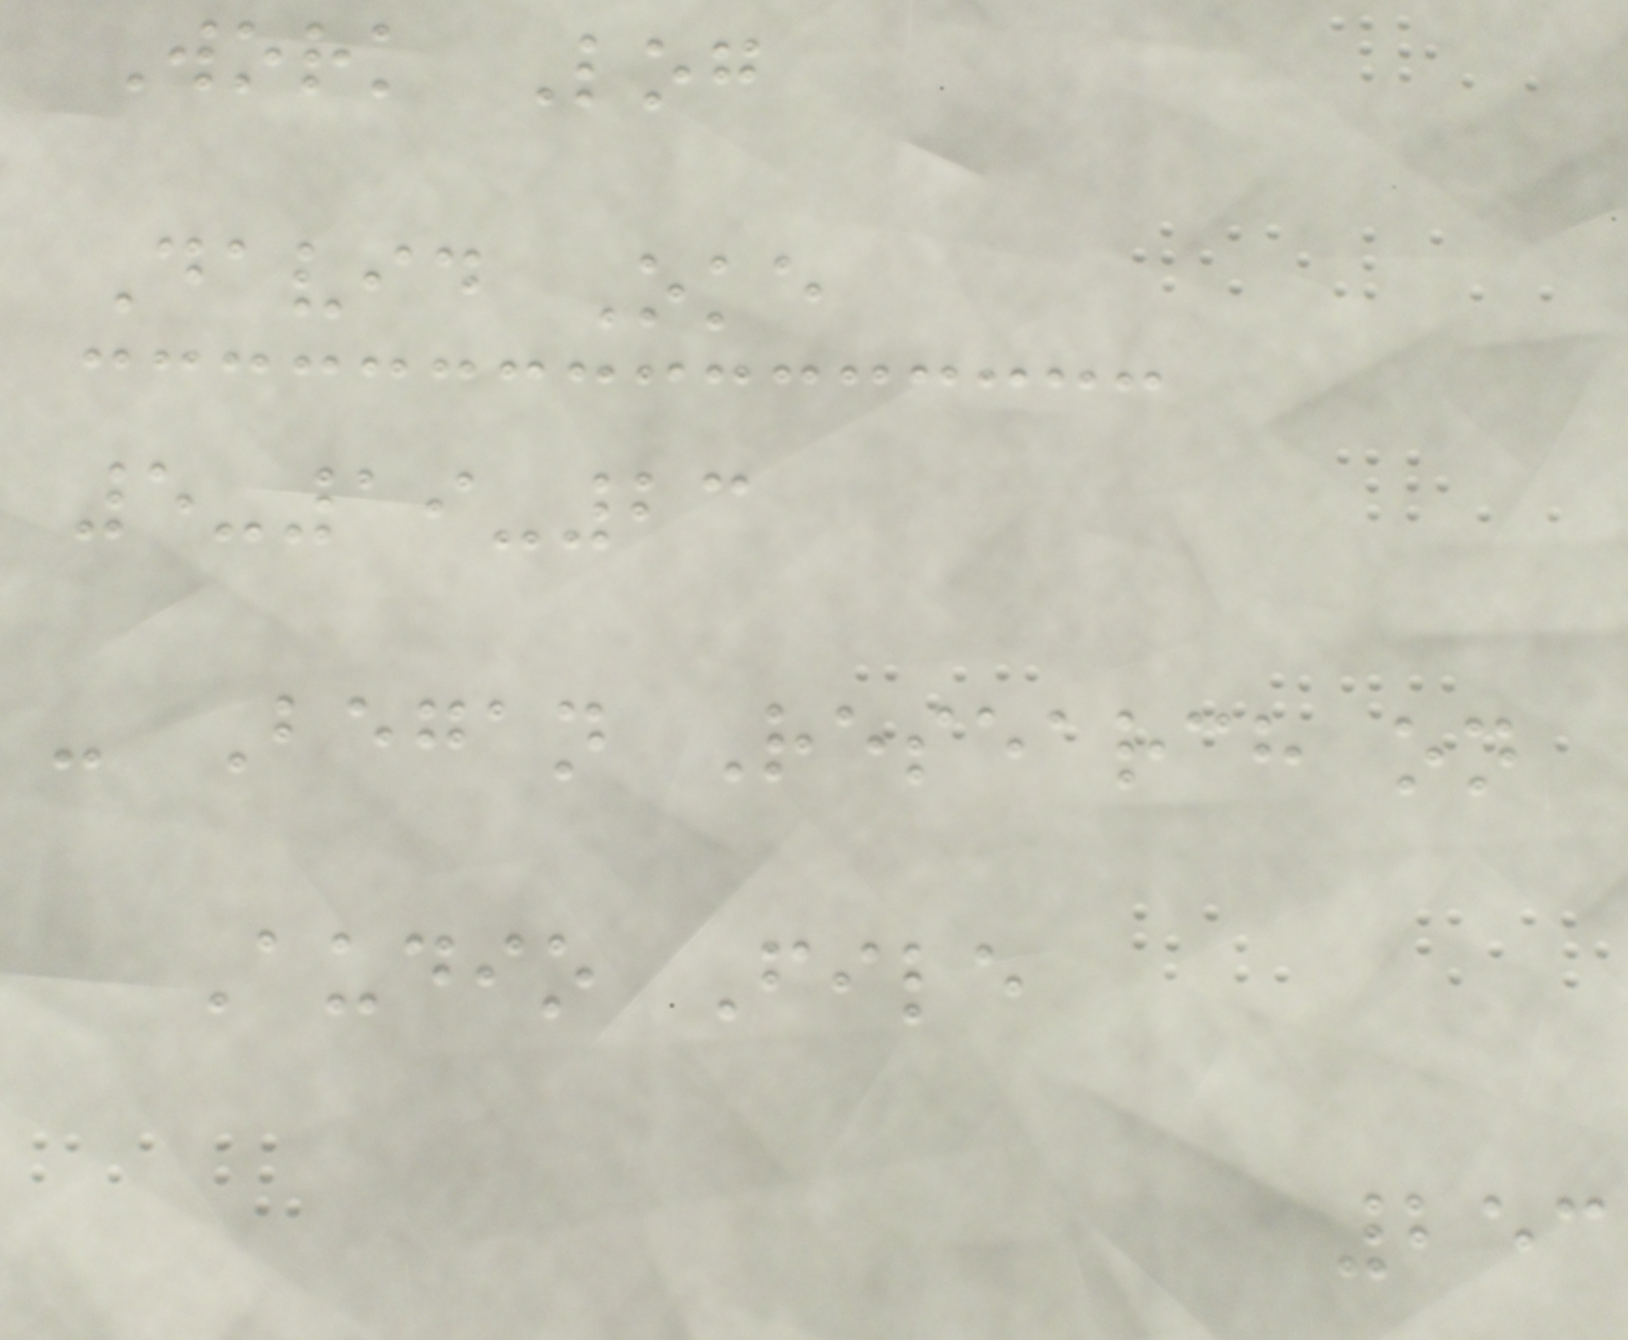Work Log
David Oke
5-19-23
- Began Research on
Audio File
253
